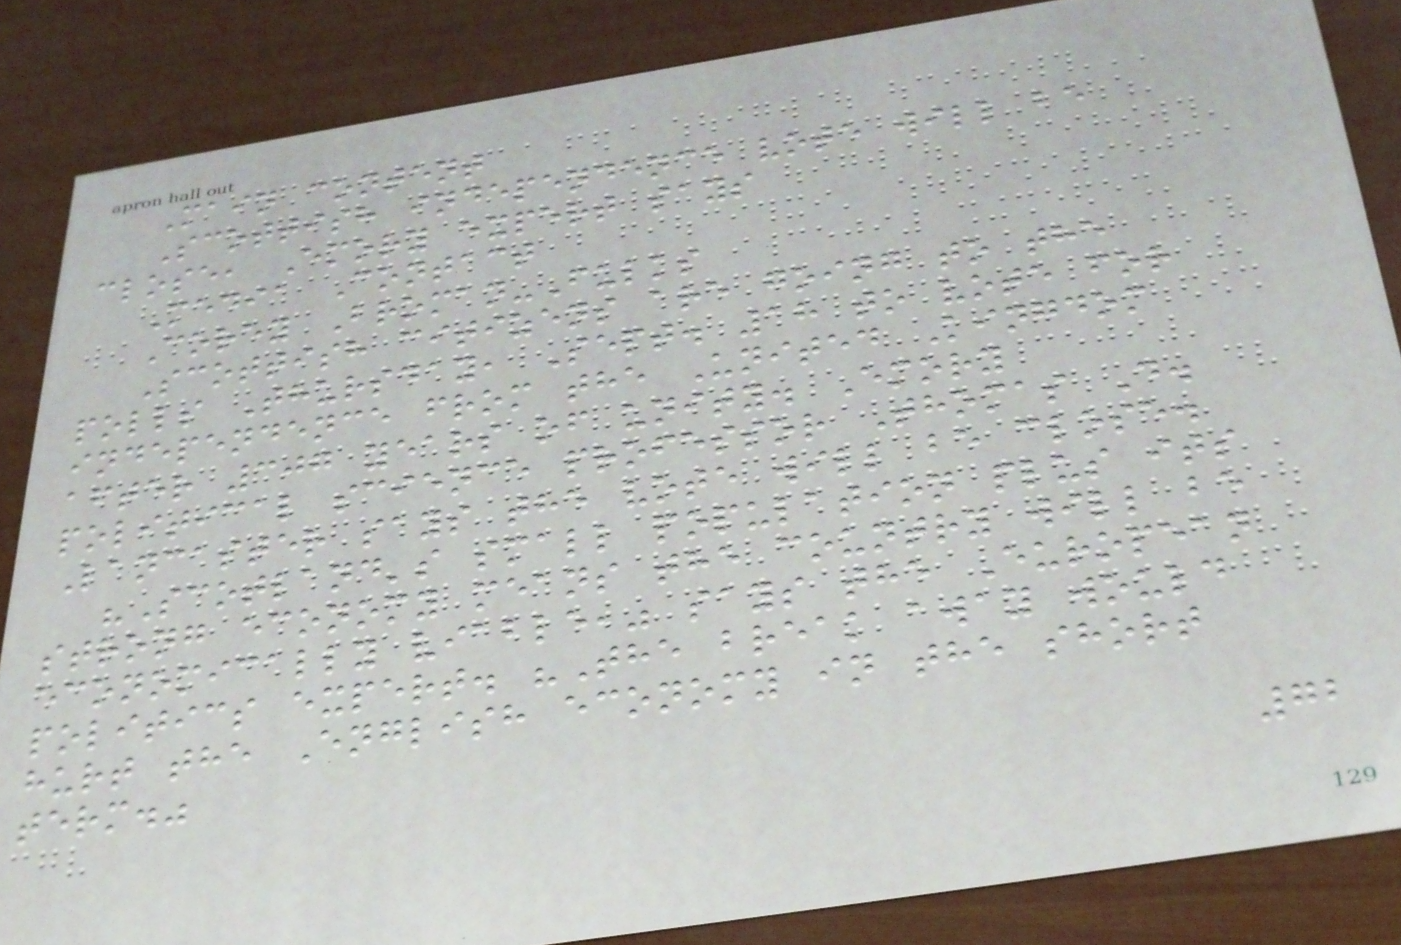Main content
Scottish independence vote will be
close, Emory expert says
Media Contact
Corey Broman-Fulks
Scottish citizens are going to the
polls Thursday, Sept. 18 to vote for
independence from the United Kingdom
after 307 years of unity. Emory
political science professor Thomas D.
Lancaster says the vote will be close.
"Scotland's small population plus its
strong economy means the country will be
economically viable," says the European
politics expert. "The break away would
hurt the English economy in the short
term."
72
